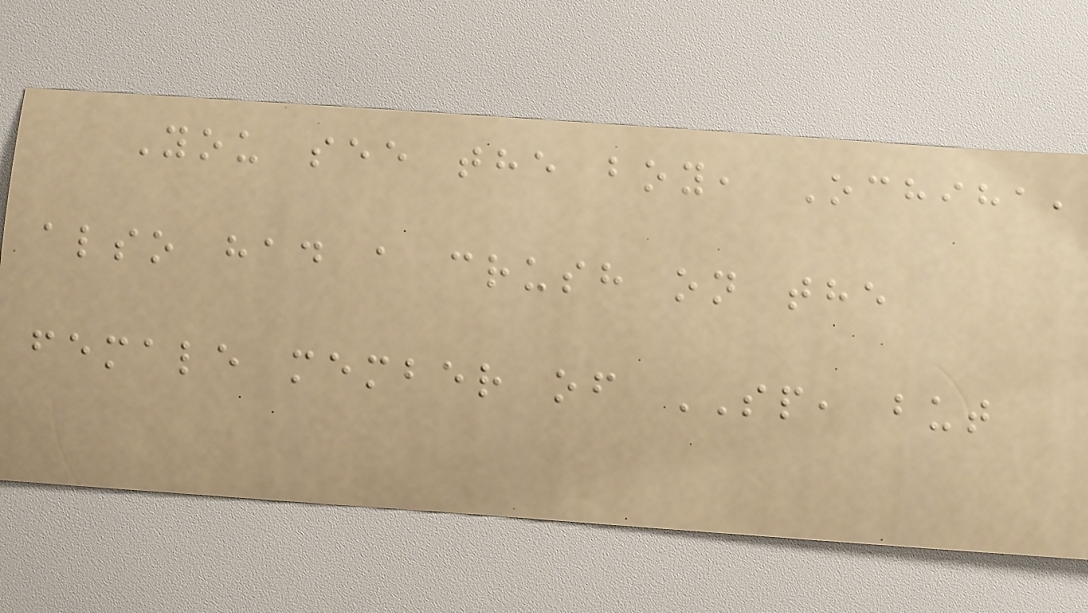You see the boy, Ochiha,
also had a crush on the
female member of SP, but
